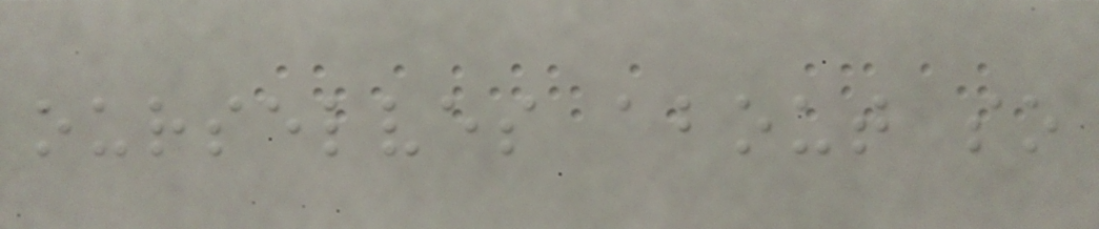ourselves about so
